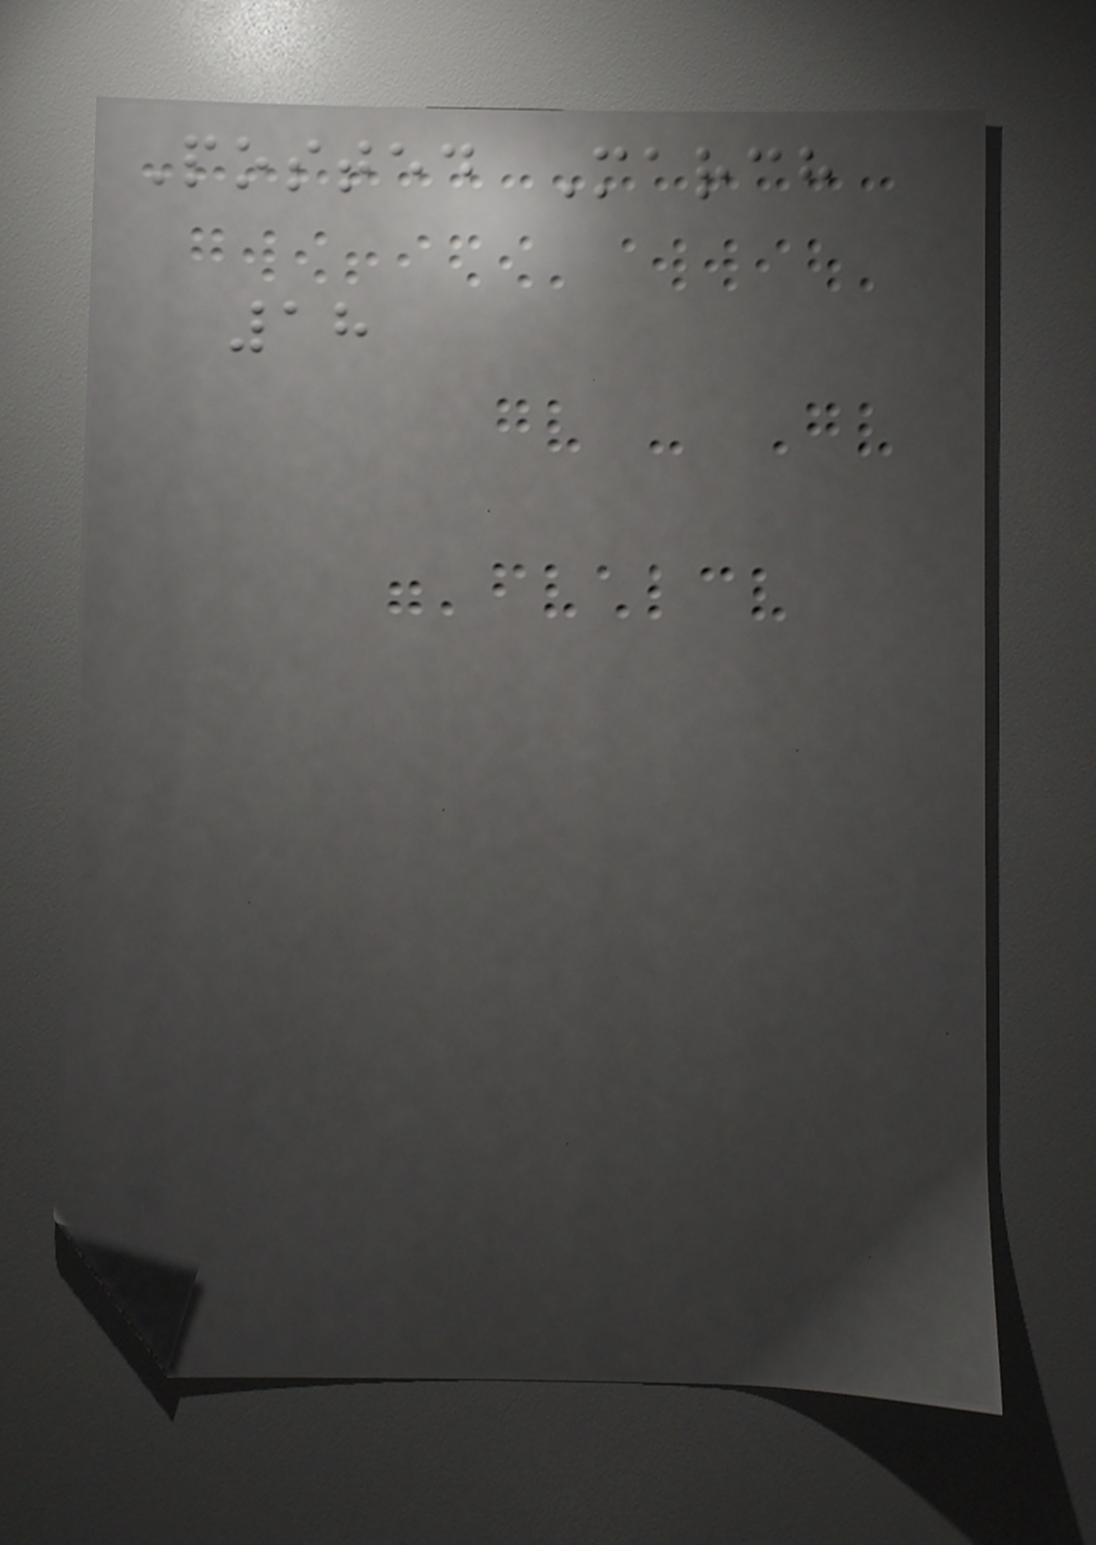Posted March
18
